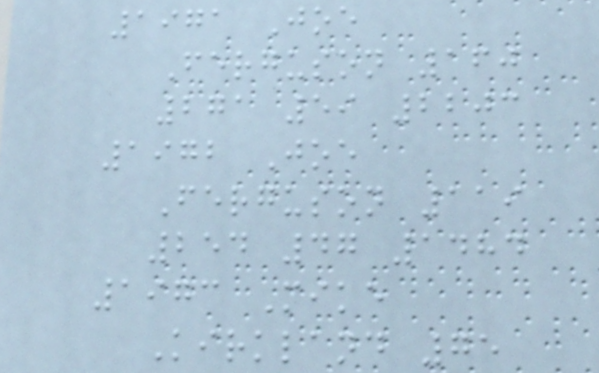1971 Joe
Ferguson 160
271 59 2203
1972 Joe
Ferguson 119
254 47 1484
1973 Mike
Kirkland 75
